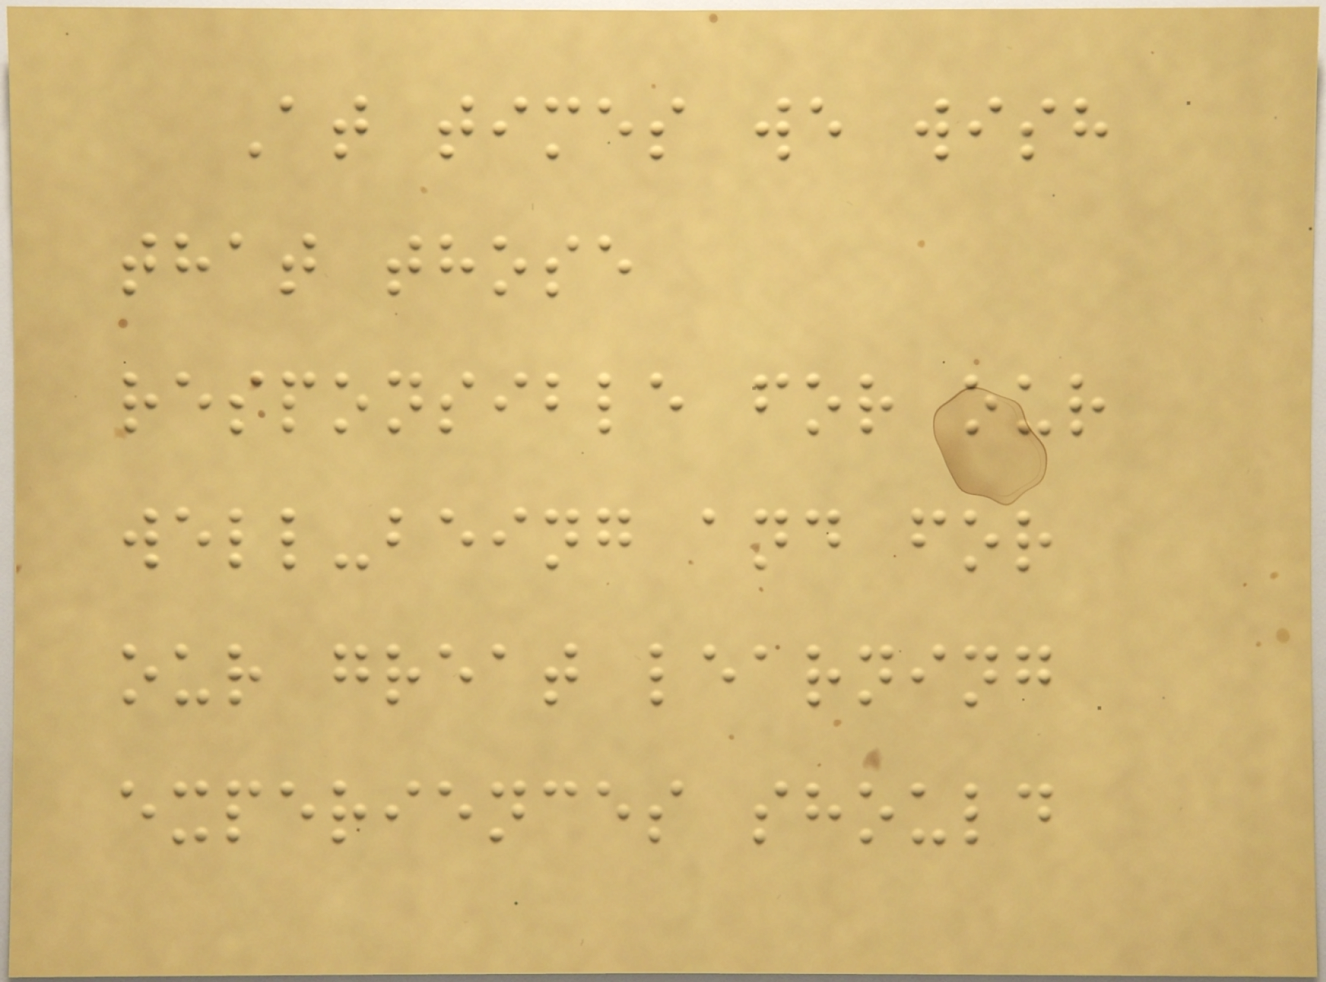At times we wish
that those
responsible for our
well-being and for
our great learning
experiences should
